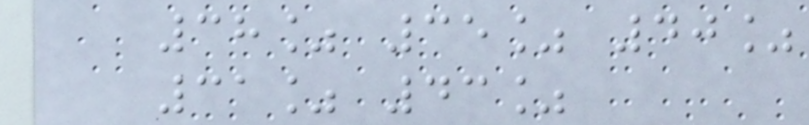38% 35% 40%
31% 43%
